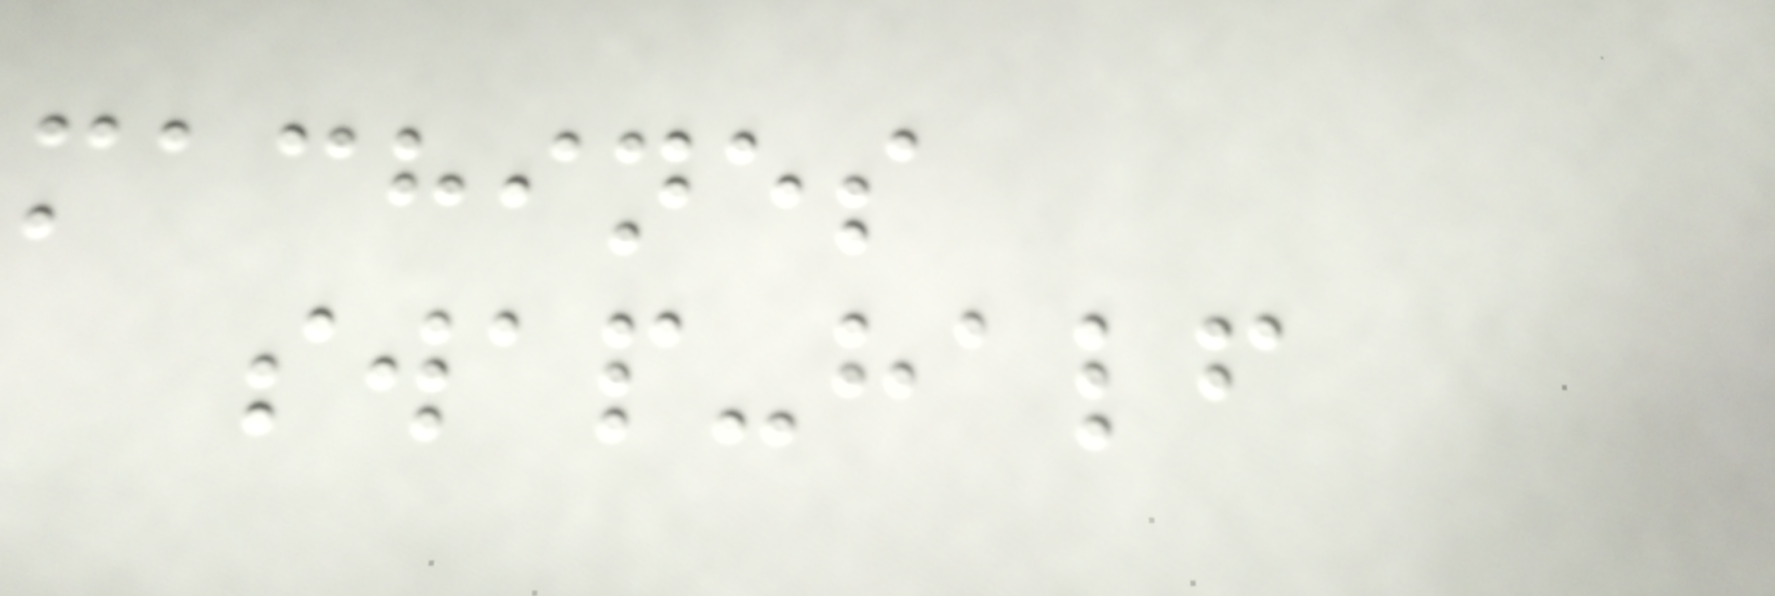machines
swap-half
